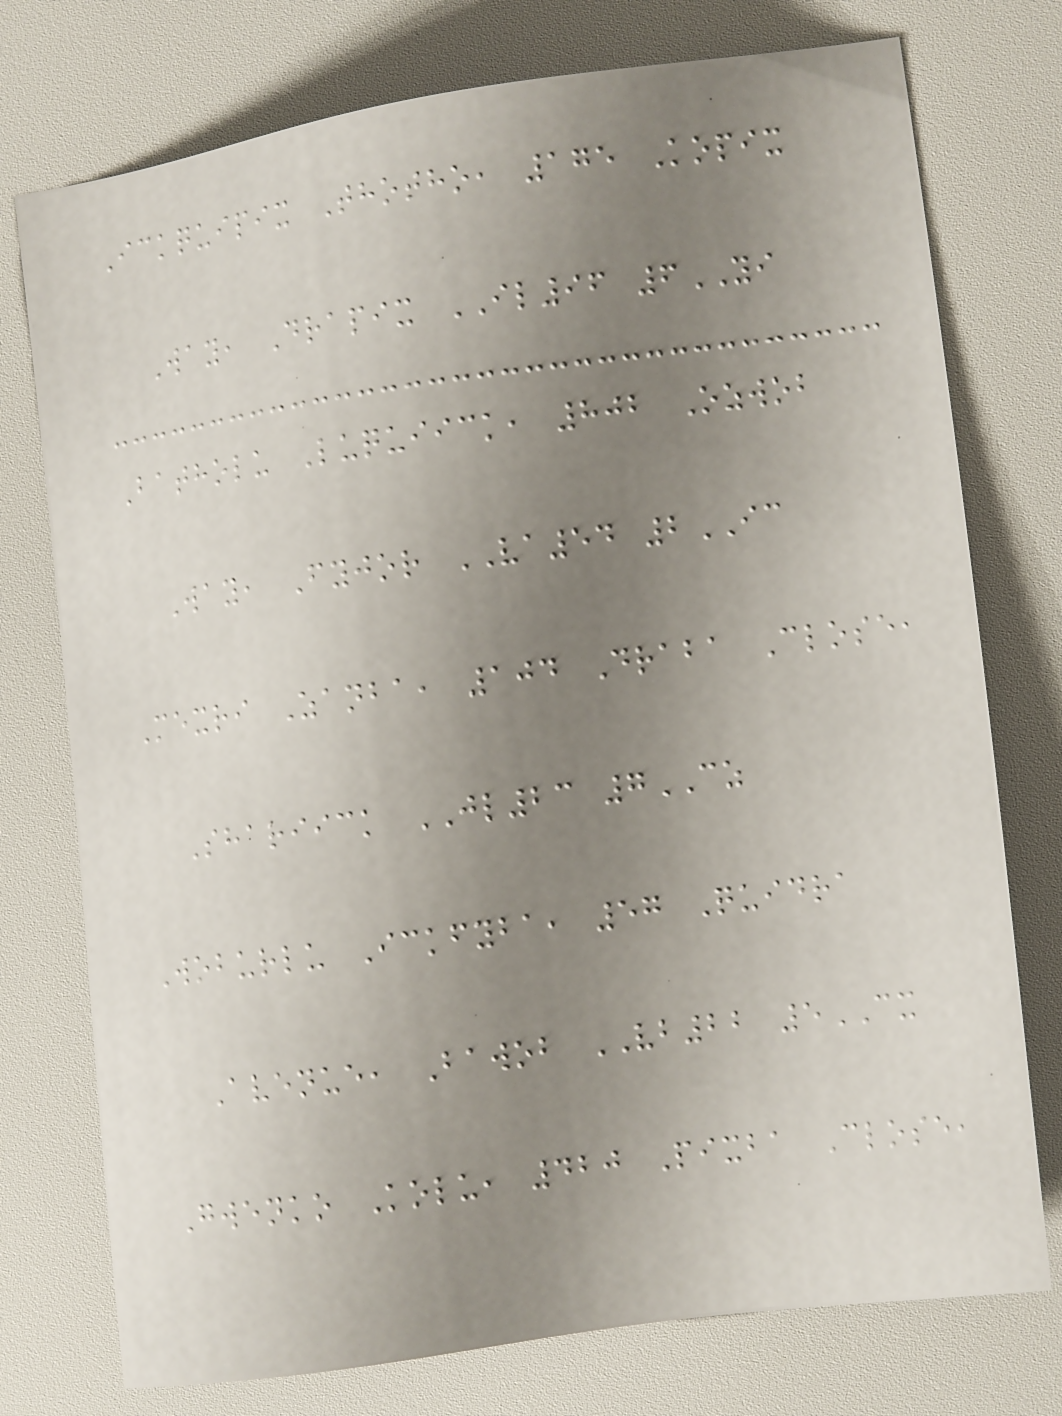Ickquipix Thotho, 175 Kopix
Way, Drapix IL96 6YI
Batholu Luquiick, 802 Ozwob
Way, Fyjor VA54 2IC
Mexri Zanba, 104 Draba Close,
Shariick JL23 7CZ
Woburlu Ickfyba, 57 Quidra
Avenue, Bawob VB22 5CX
Gwenko Kolu, 420 Pixba Close,
